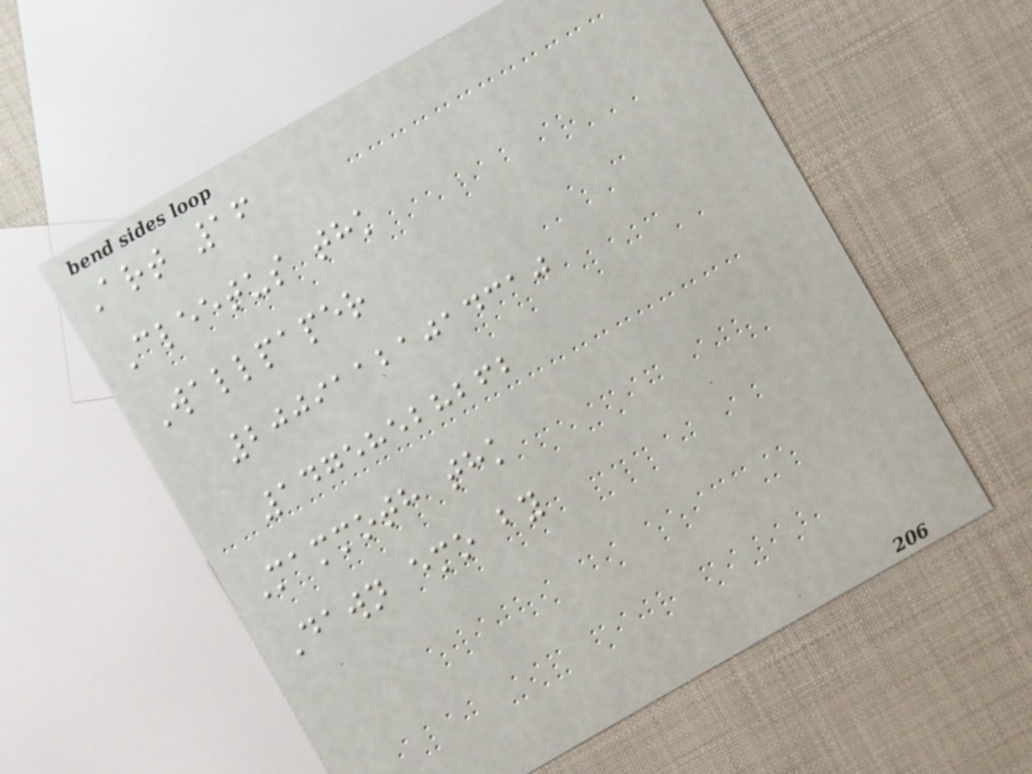Art 16
Cleetus thk
Wallpaper
20091121014310
14758528262
Mammoth thk
Dawn emo by
